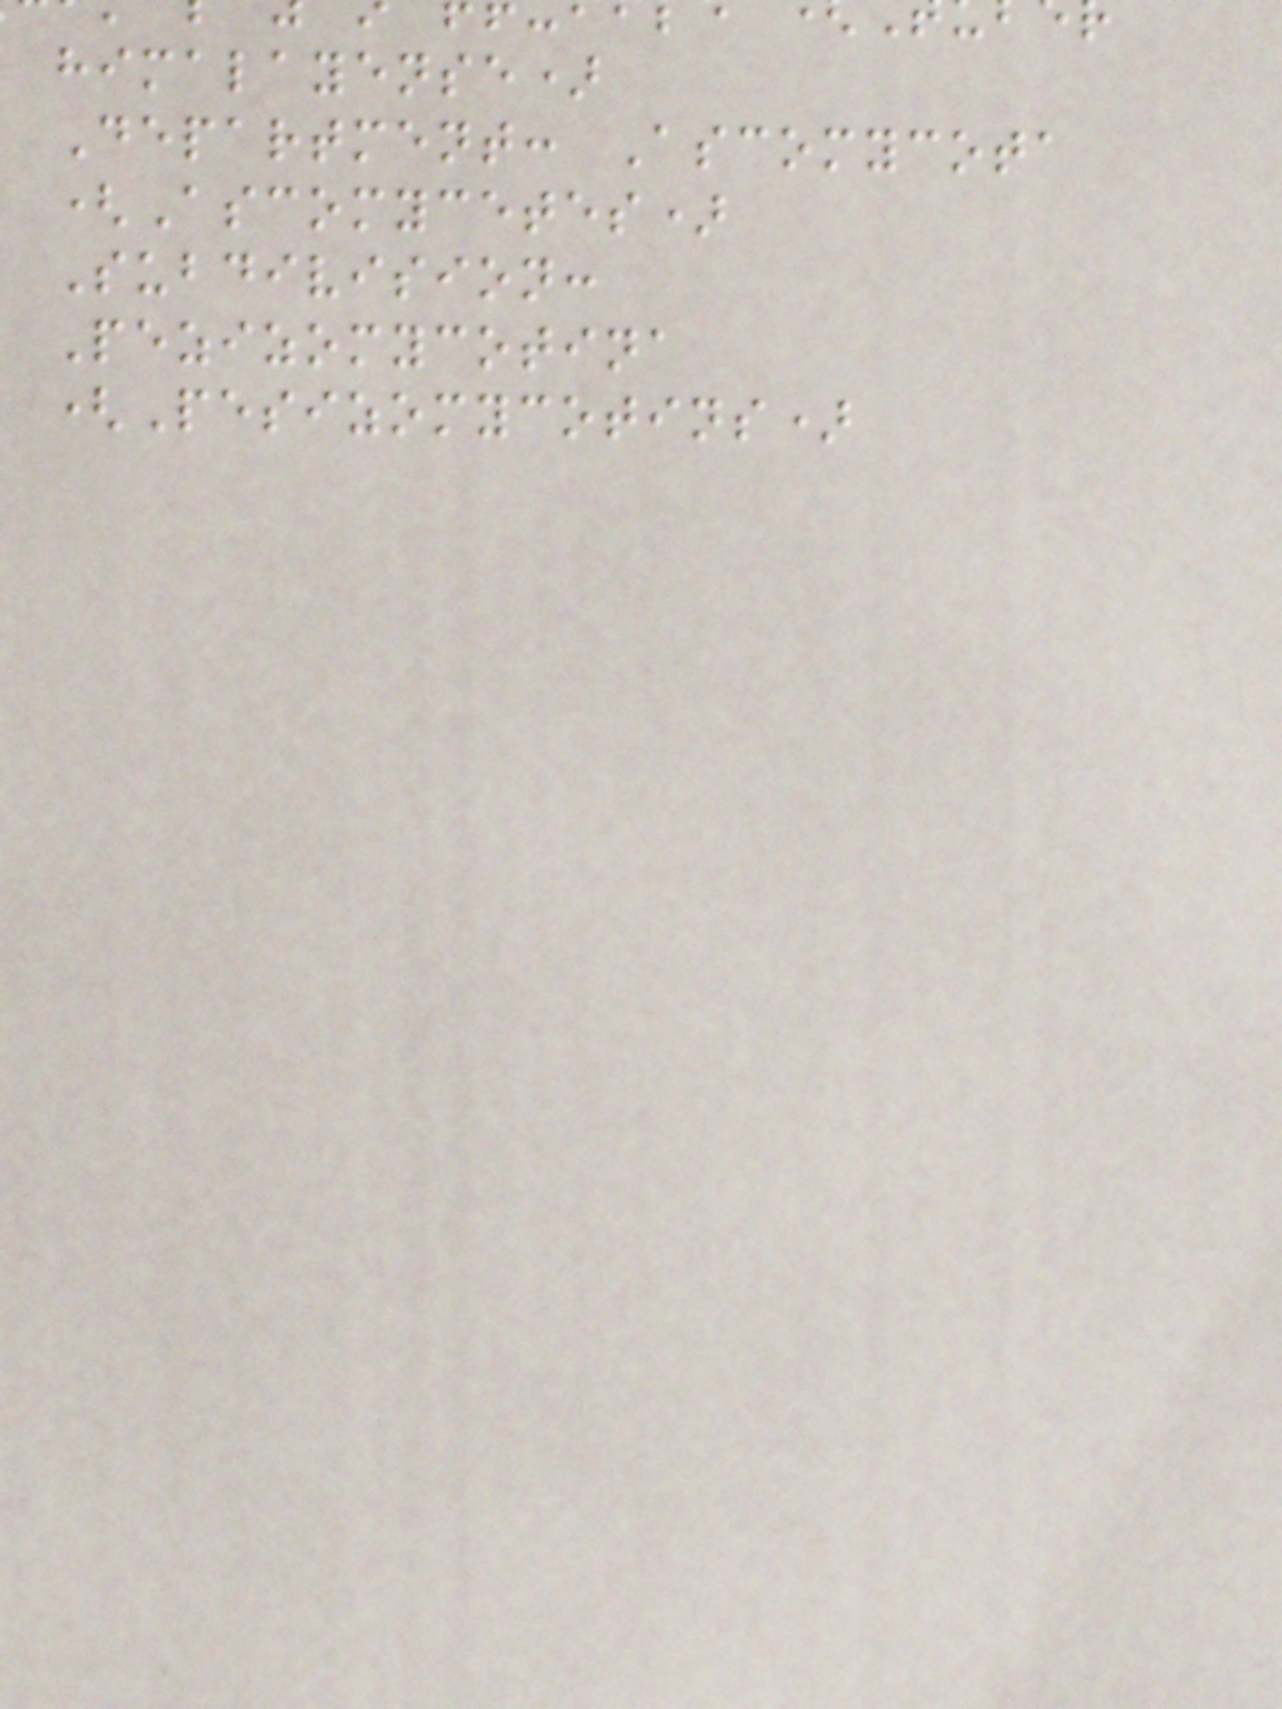himalayense)
Department: Ascomycota
(Ascomycetes)
Subdivision:
Pezizomycotina
(Pesizomycotins)
